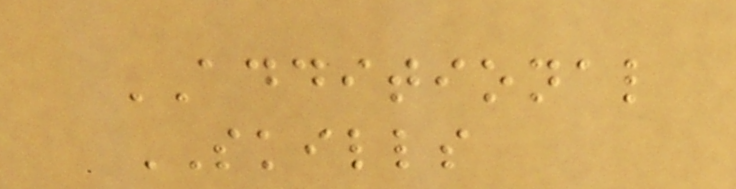ADDITIONAL
SKILLS
